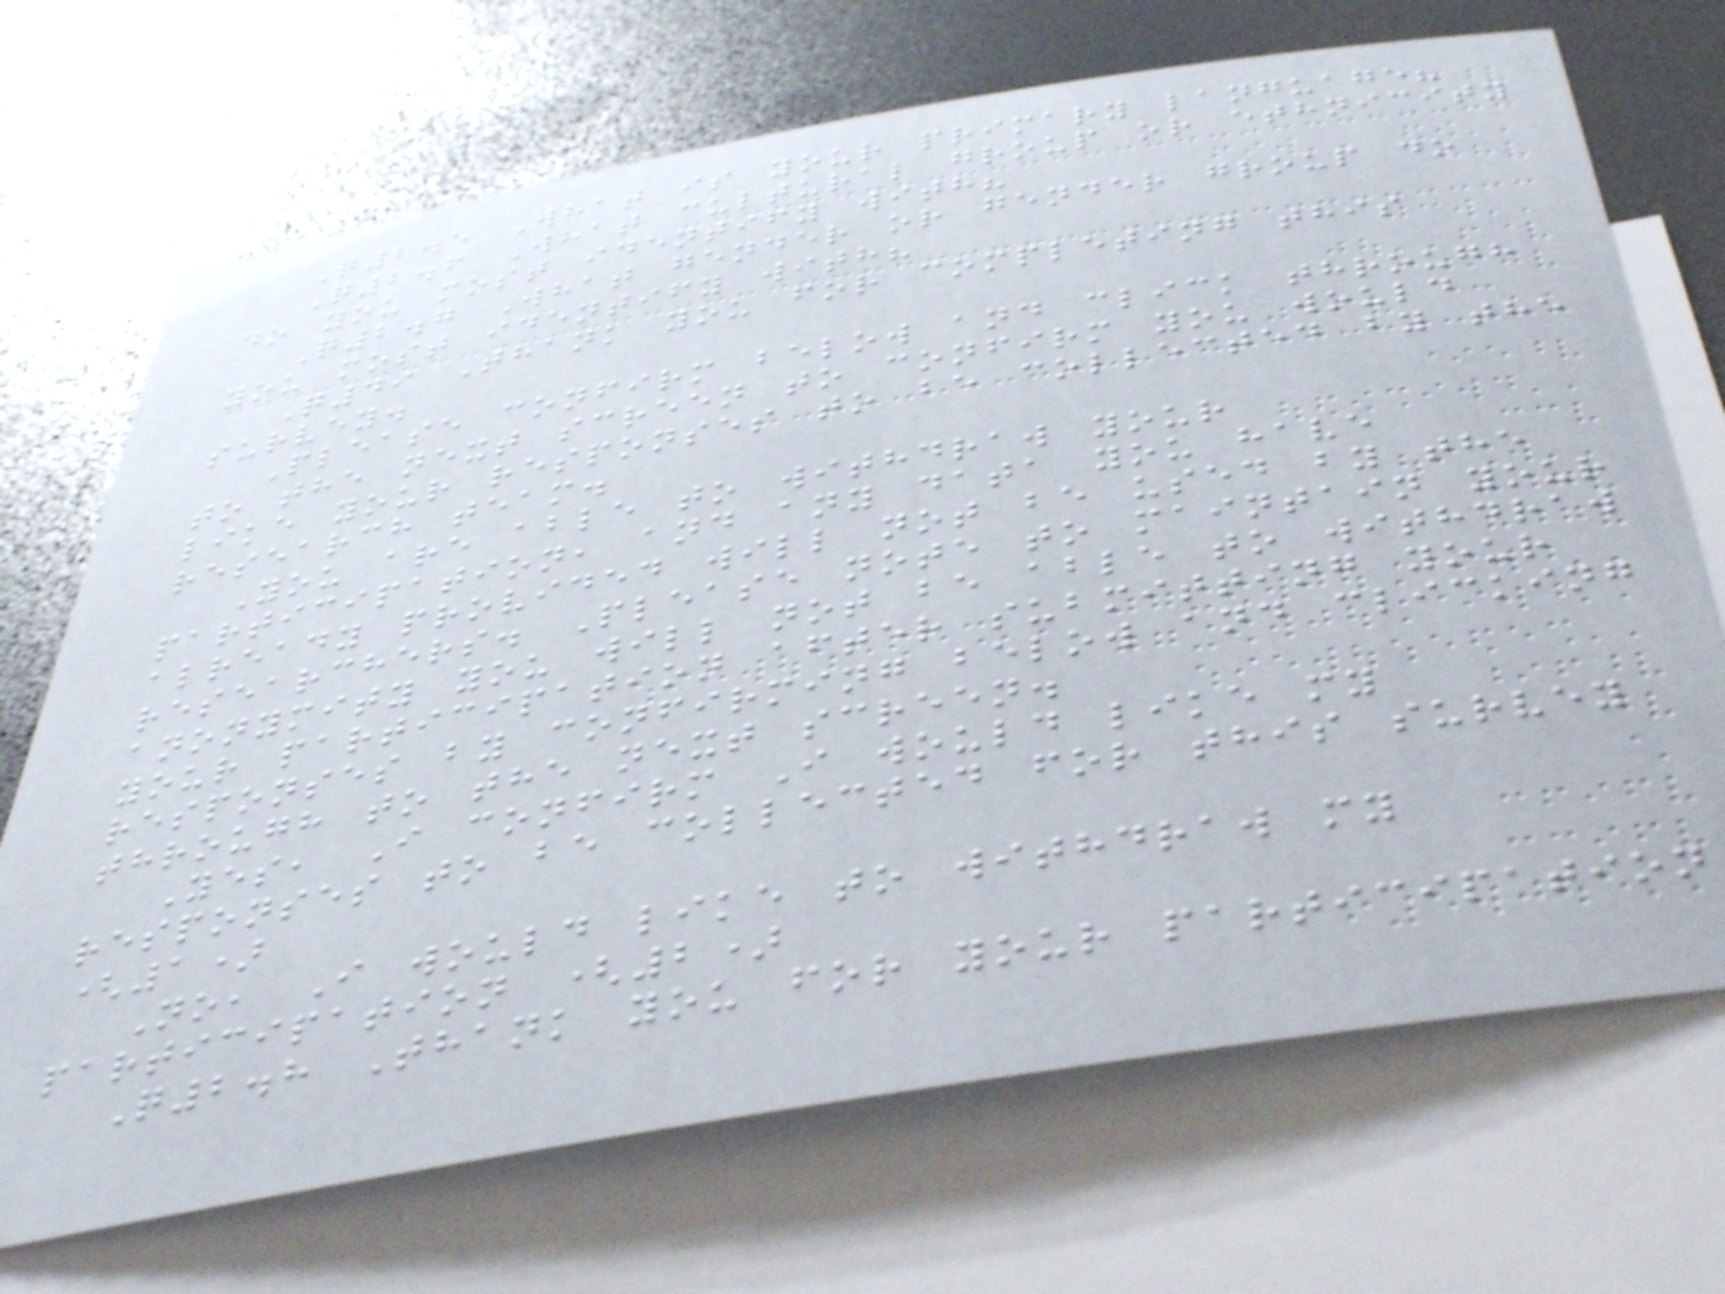Q2.5 What is your primary language?
Q2.6 What cultural group or ethnicity
do you most identify with?
Q2.7 What gender or gender group do
you most identify with?
Q49 Thank you for completing this
survey.
Please confirm below and click through
to the next screen to confirm you would
like your responses to be collected by the
research team.
You are able to withdraw your
participation, and any data you have
already provided will not be used by the
researchers. Please note to maintain your
anonymity you will not be able to withdraw
your participation after submitting your
responses by confirming below and clicking
through to the next screen.
Yes, I confirm I would like my
responses to be collected for this survey
(1)
No, I would like to withdraw my
participation (2)
Q2.8 Thank you for your participation
